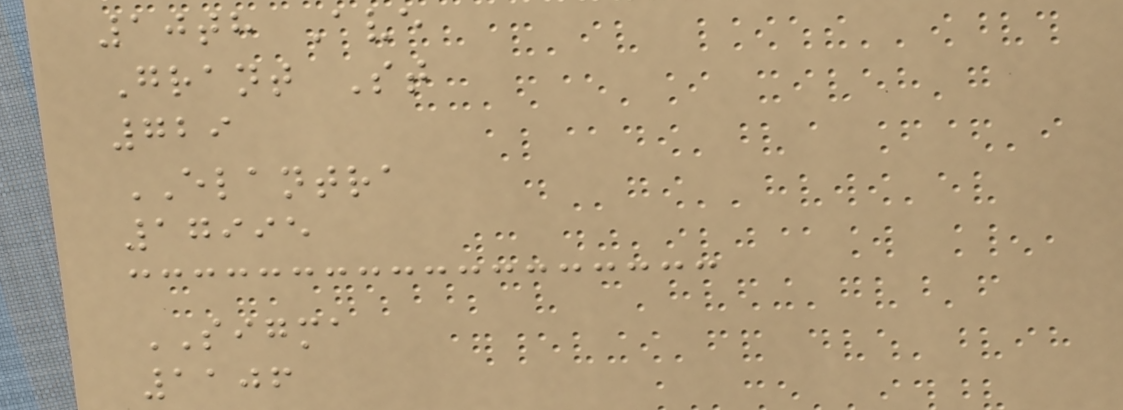10th Ave
Grant St
729
ELANTRA
17995
SIGMA
1106
